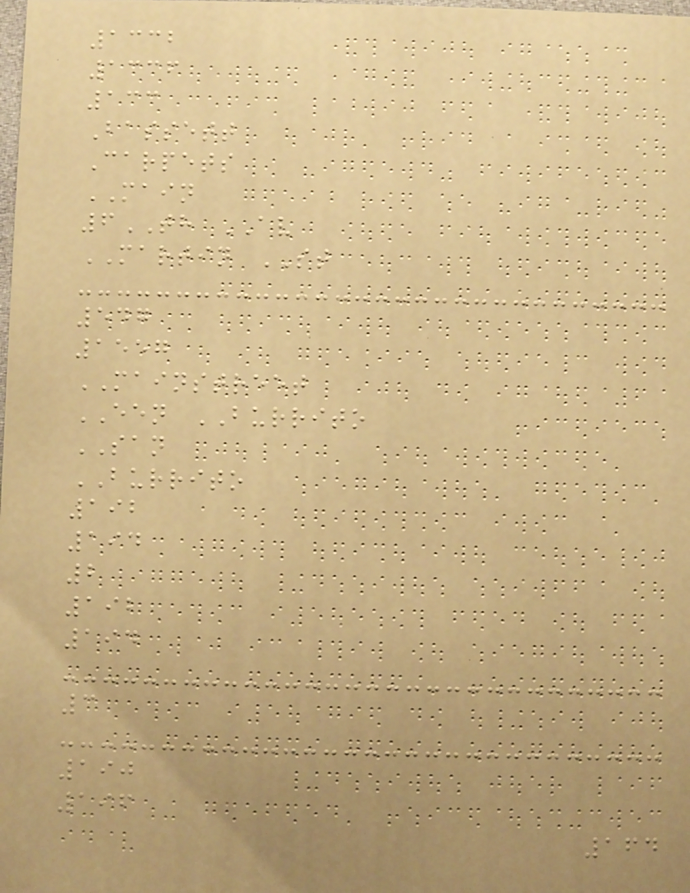1332
1336
133
Bassett
Carpets
MAIN
6TH AV
MARTIN ST
547
1557
MAINSTREET
EEN BURRITO
SAN
BURRITO
192
194
2
192
194
3
190
196
164
